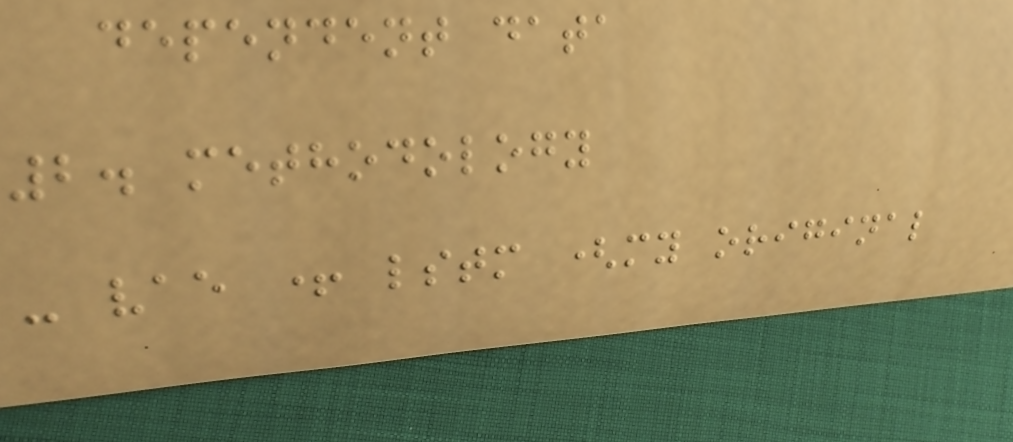dependent data
2. methodology
- vae + lstm (my original
